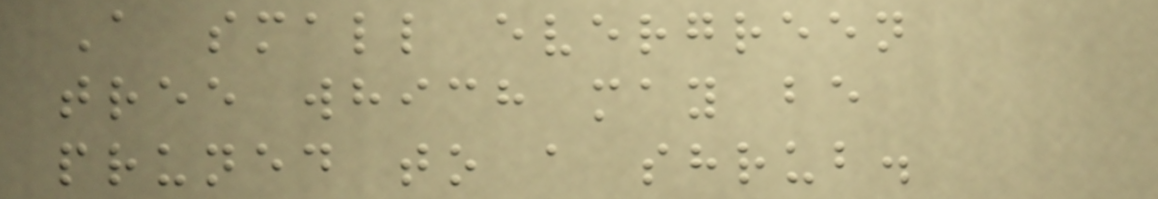A small evergreen
tree which may be
pruned to a shrub.
